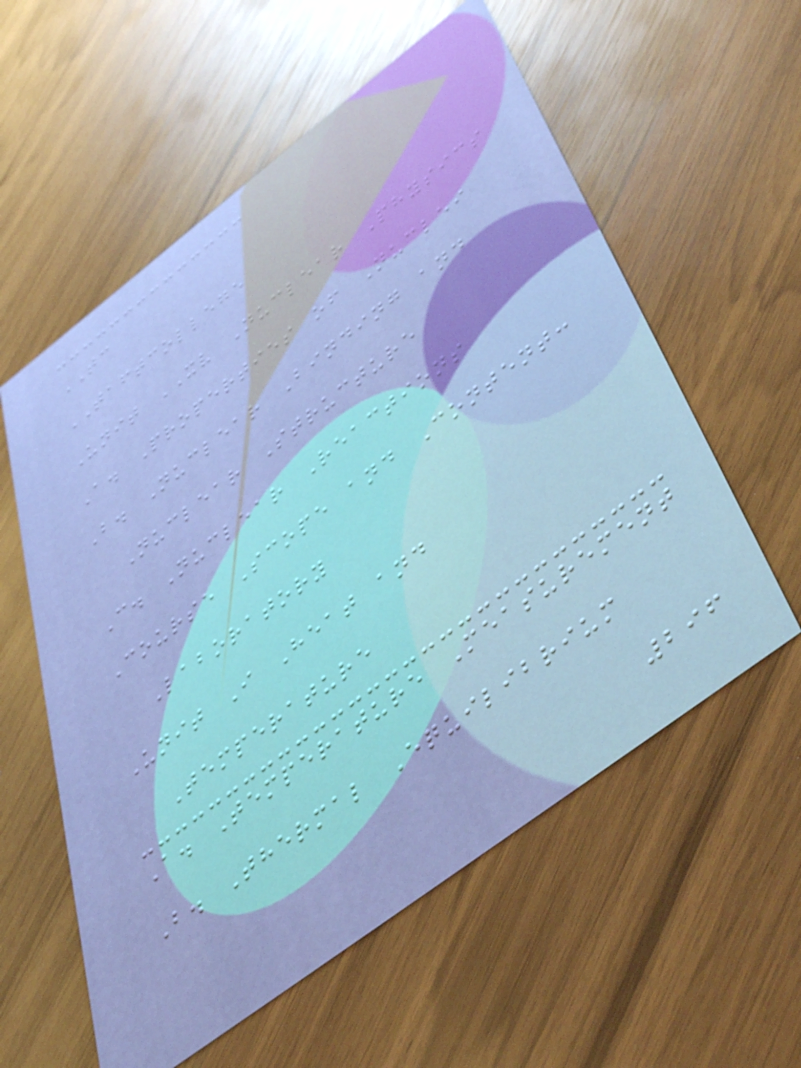TC
TAFTCOLLEGE
Unit XV Nuclear Physics
A. Properties of Nuclei
B. Nuclear Binding and
Nuclear Structure
C. Nuclear Reactions
Course Scope and Content:
Laboratory
Unit I Heat and
Temperature
A. Temperature Measurement
B. Thermal Equilibrium
296
